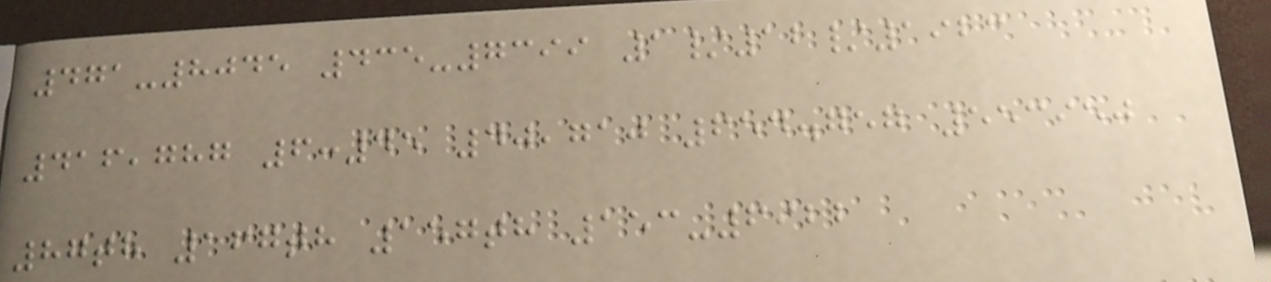471-8045 435-7399 1/12/1923
416,787 6:45 40,710 654.757 553950
87th 167th 157th 153-6922
